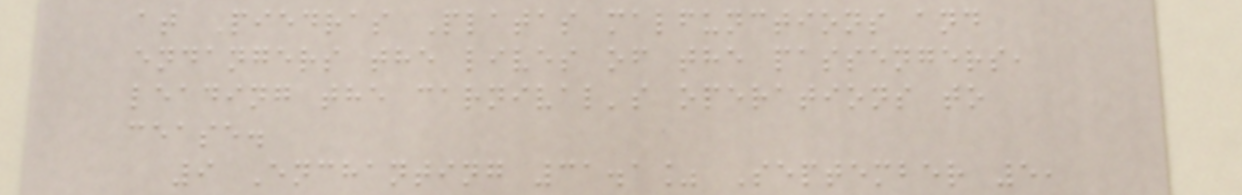at Piedras Platas malfunctions and
endangers the lives of the passengers,
leading the carnival's operations to
cease.
9 Enchanting 31.1% September 5,
